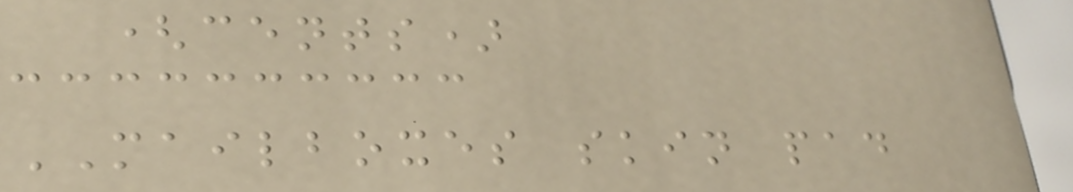(cents)
MAILBOXES skin pad
